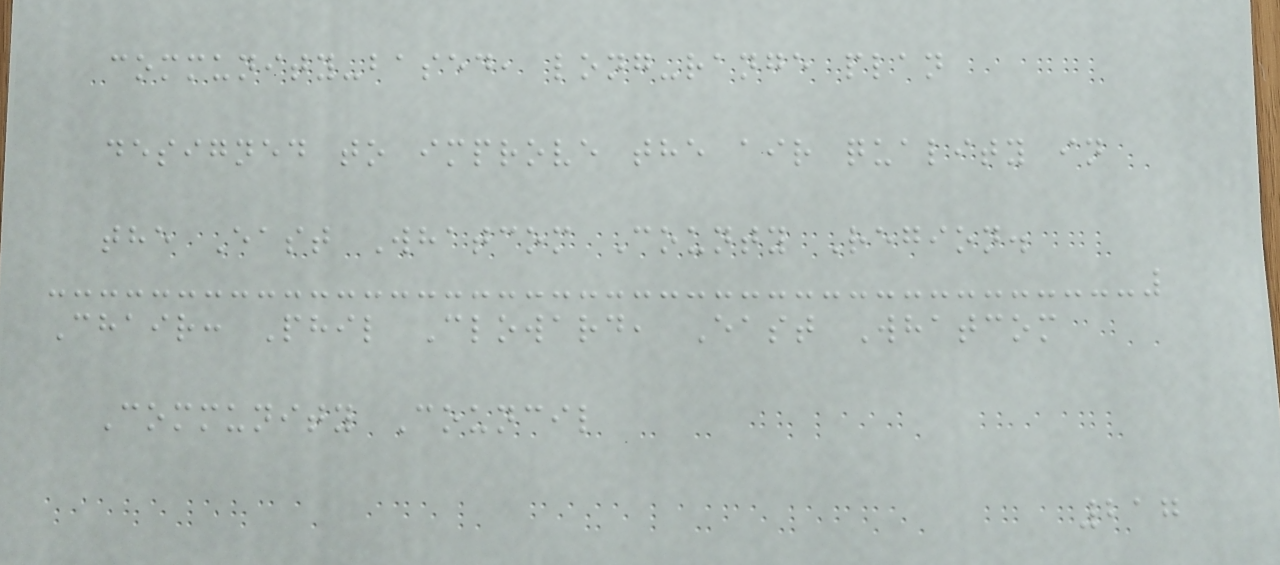community-based, long-range plan
designed to improve the air quality in
the East Whatcom County Region.
Chair: Phil Cloward, East Whatcom
Community Council
217
